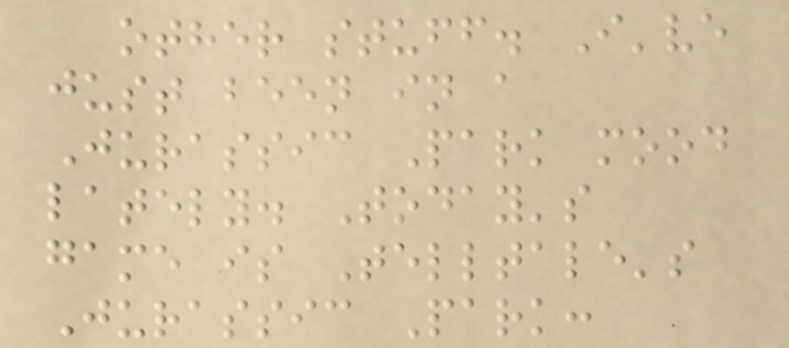other stuff. I've
just been in a
Jurassic Park mood
lately. Today's
game is Telltale's
Jurassic Park:
